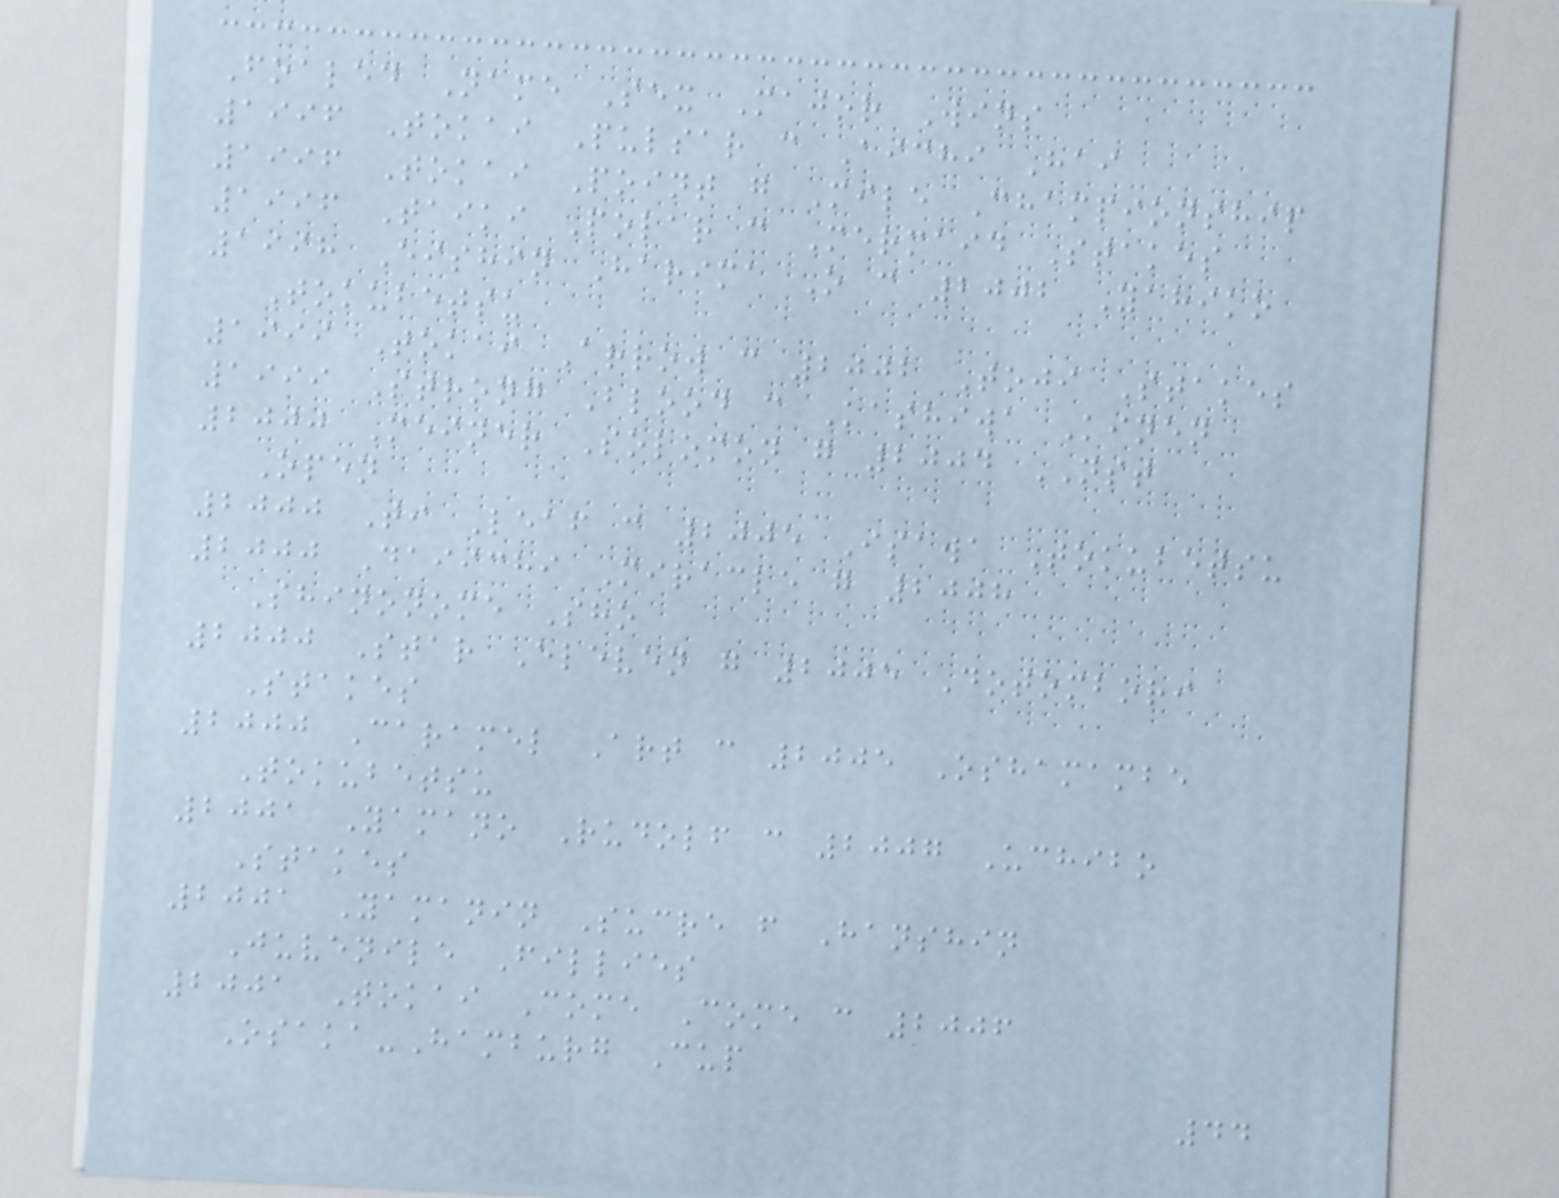Foaled Name Sex Major Wins
1996 Tokai Pulsar c Aichi Hai
1996 Tokai Point g Mile Championship
1996 Taiki Polar c Mermaid Stakes
1998 Eishin Harima O c 2002 Yahiko
Tokubetsu
1999 Tokai Arrow c 2002 Toji Stakes
1999 Strong Blood c Kashiwa Kinen
2000 Meiner Solomon g 2004 NST
Open
2000 Ti Leaf c 2005 Isawa Tokubetsu
2000 Daiichi Miracle g 2008
Shinonome Sho
2000 Star Eleven g 2005 Dotombori
Stakes
2000 Caramel Art c 2005 Oshamambe
Tokubetsu
2001 Yamano Rudolf c 2007 Uchibo
Stakes
2001 Yamanin Sucre f Hanshin
Juvenile Fillies
2001 Tokai Come Come c 2006
Osaka-Hamburg Cup
44
